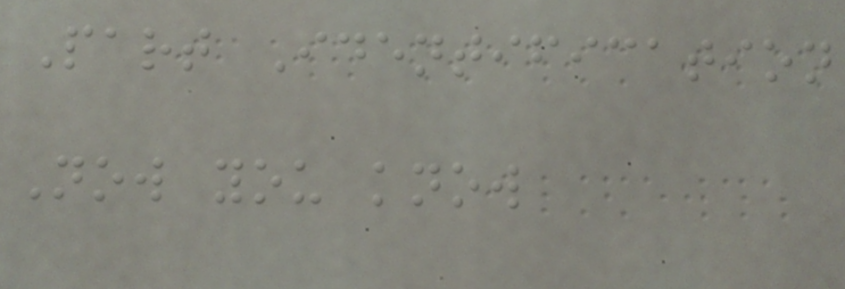Part Identification
Now you know
